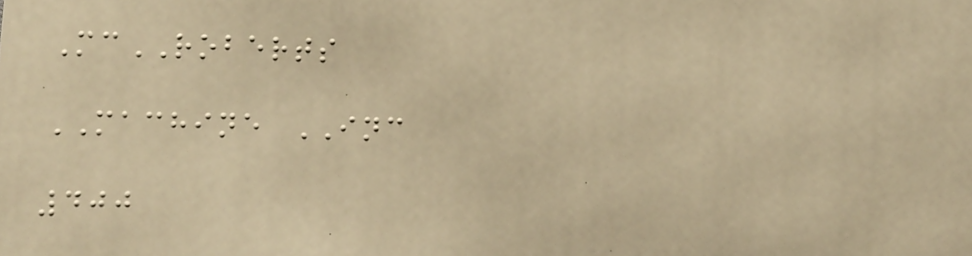McROBERTS
MACHINE INC
400
